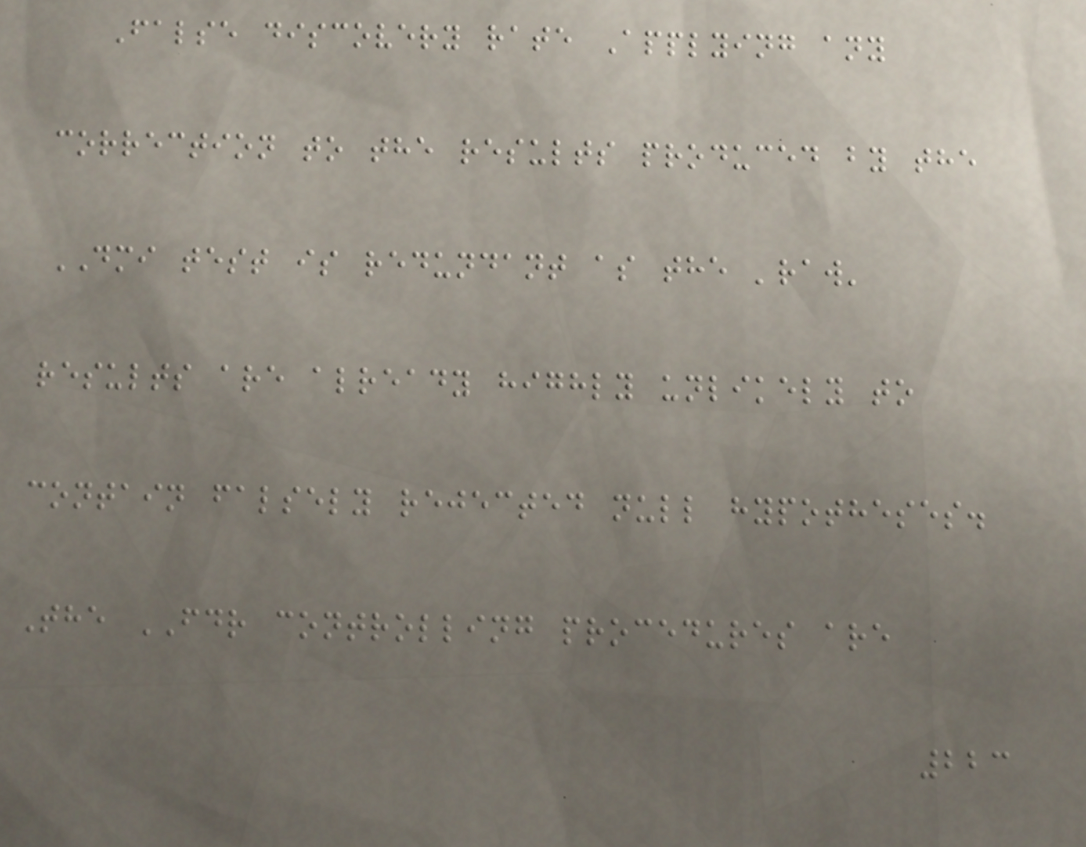False discovery rate Applying any
correction to the results produced by the
DMI test is redundant as the 'raw'
results are already highly unlikely to
contain falsely rejected null hypotheses.
The FDR controlling procedures are
223
